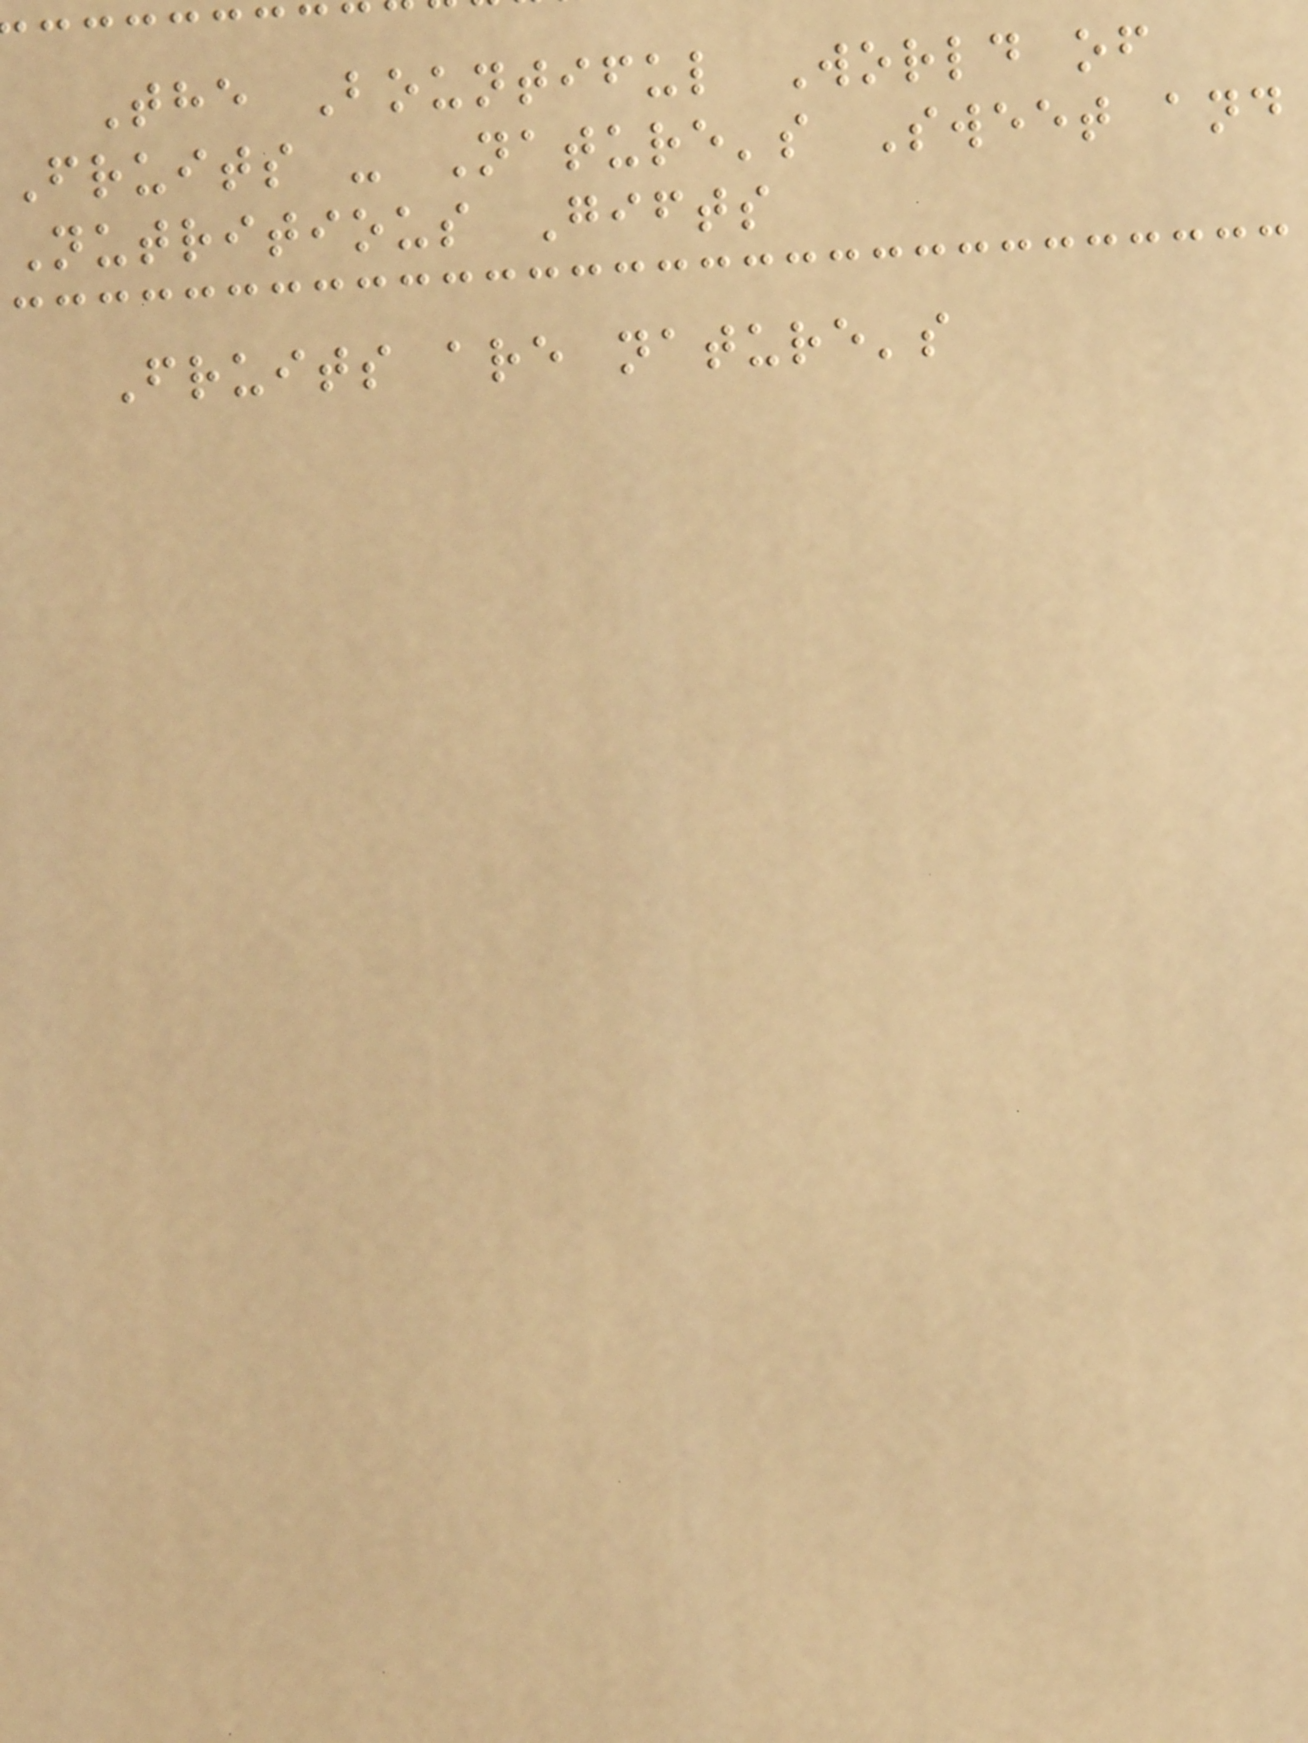The Bountiful World of
Fruits - Nature's Sweet and
Nutritious Gifts
Fruits are nature's
